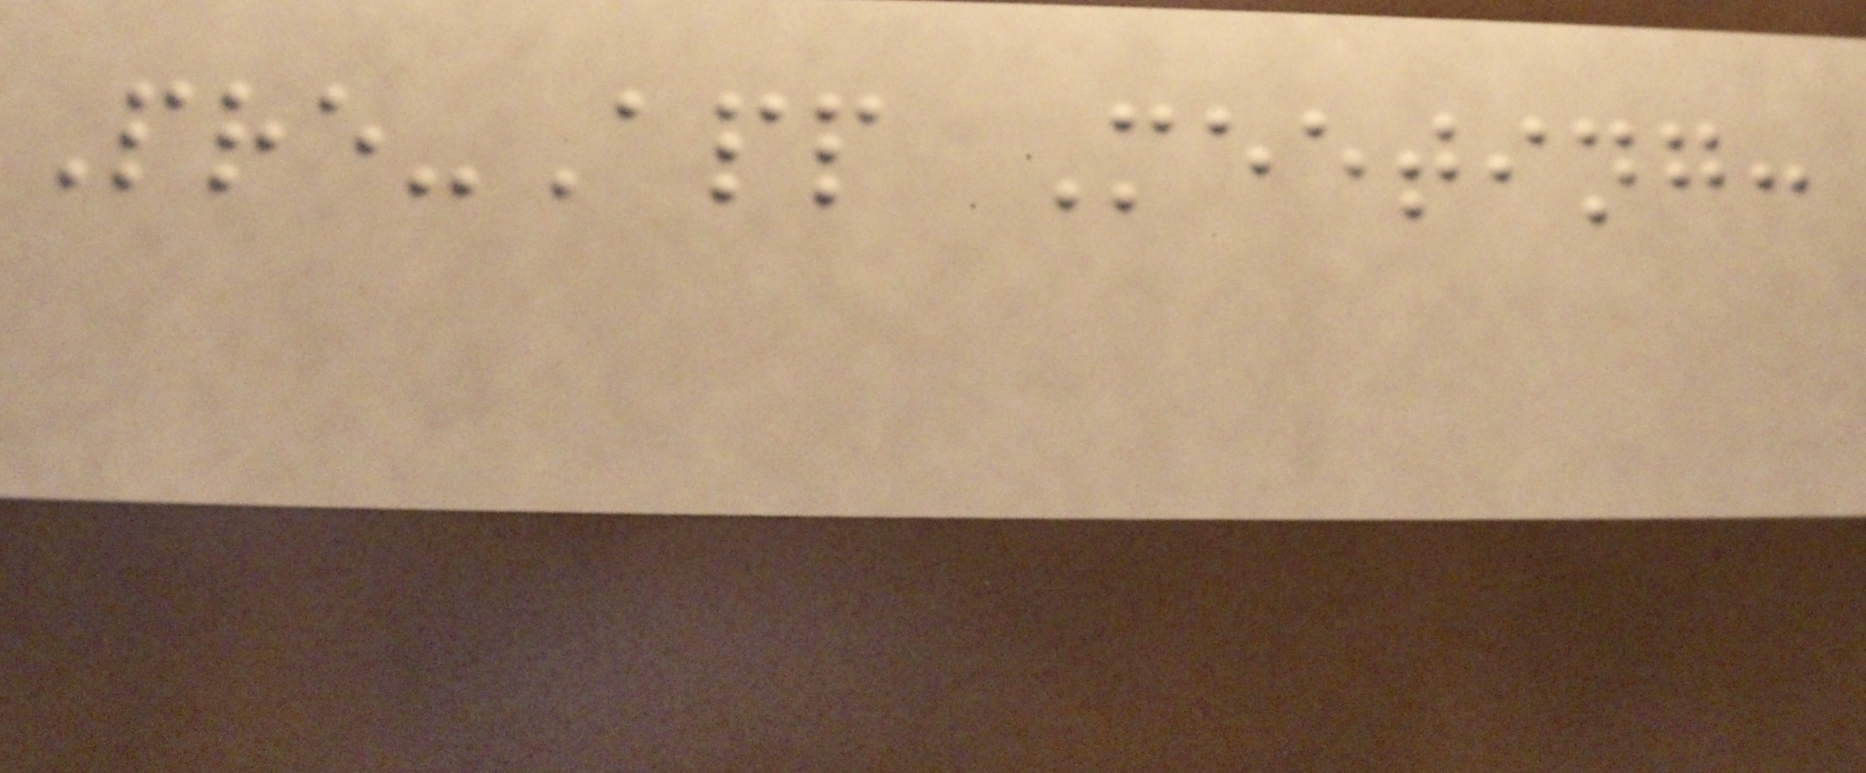Pre-App Meeting:
